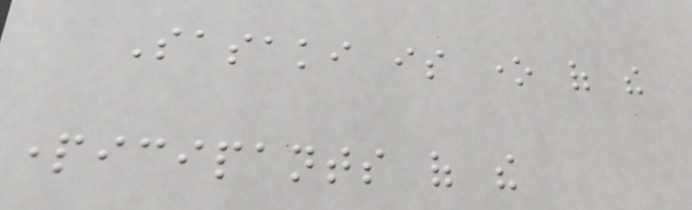Sasaki is one of the
participants of the
